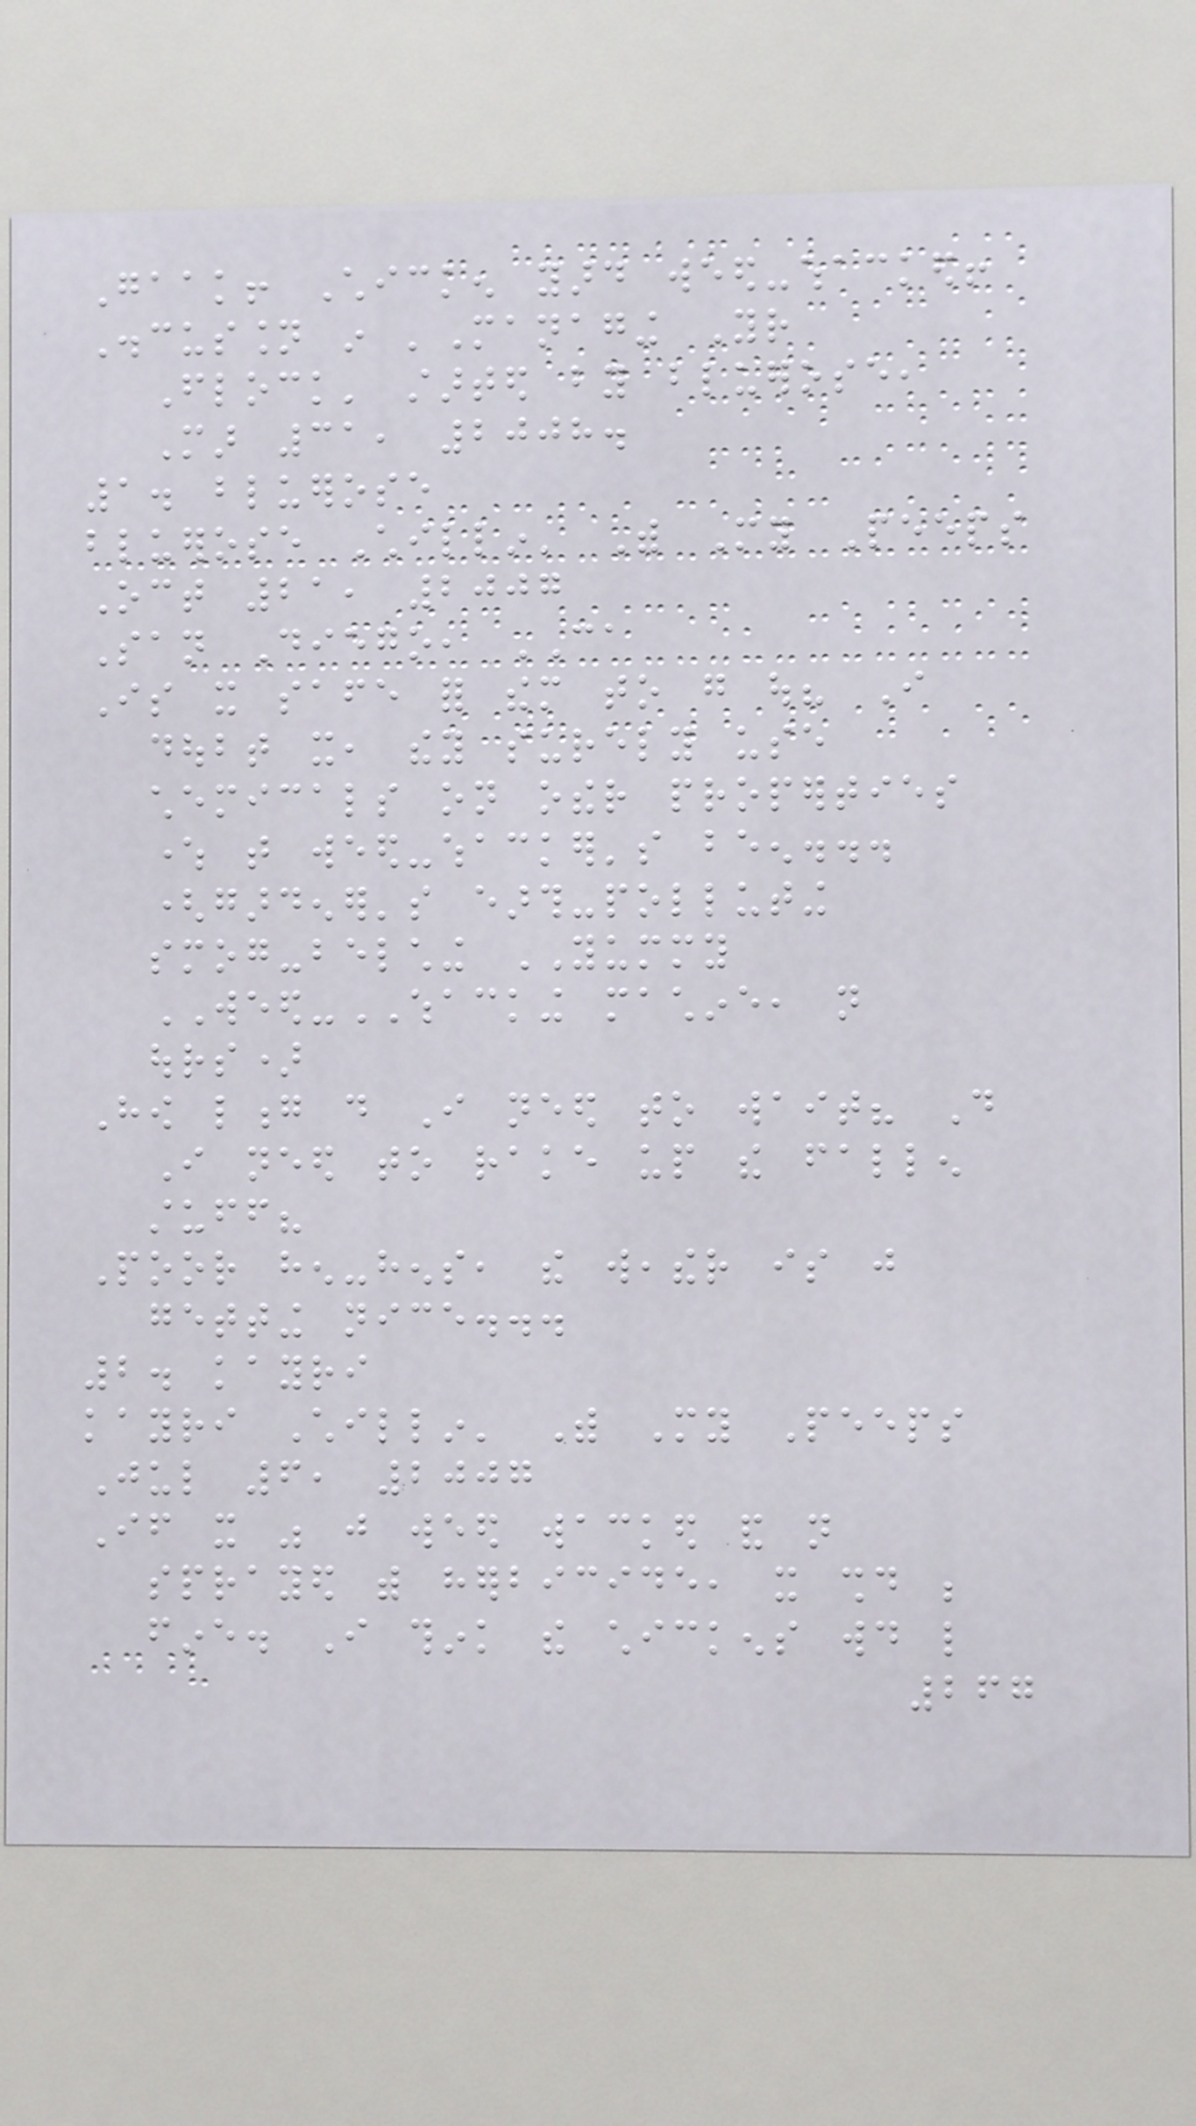Gaak! Chicken yard weed-whacked!
Discussion in 'Managing Your
Flock' started by bluerose,
Mar 31, 2008.
1. bluerose
bluerose Chillin' With My Peeps
Oct 21, 2007
San Diego, CA
Is it safe for them to go out? I
doubt it, they surely use
chemicals on other properties
where that weed-whacker's been...
(gardener's earth-polluting
smog-belching YUMMY
WEED-WHACKING machine, not
ours)
How long do I need to wait? Do
I need to rake up the fallen
stuff?
Poor hen-hens, the weather is just
getting nice...
2. kayri
kayri Chillin' With My Peeps
Jul 6, 2007
If it was just weed wacked and not
sprayed with herbicide, it should be
fine. I think the chickens would like
267
